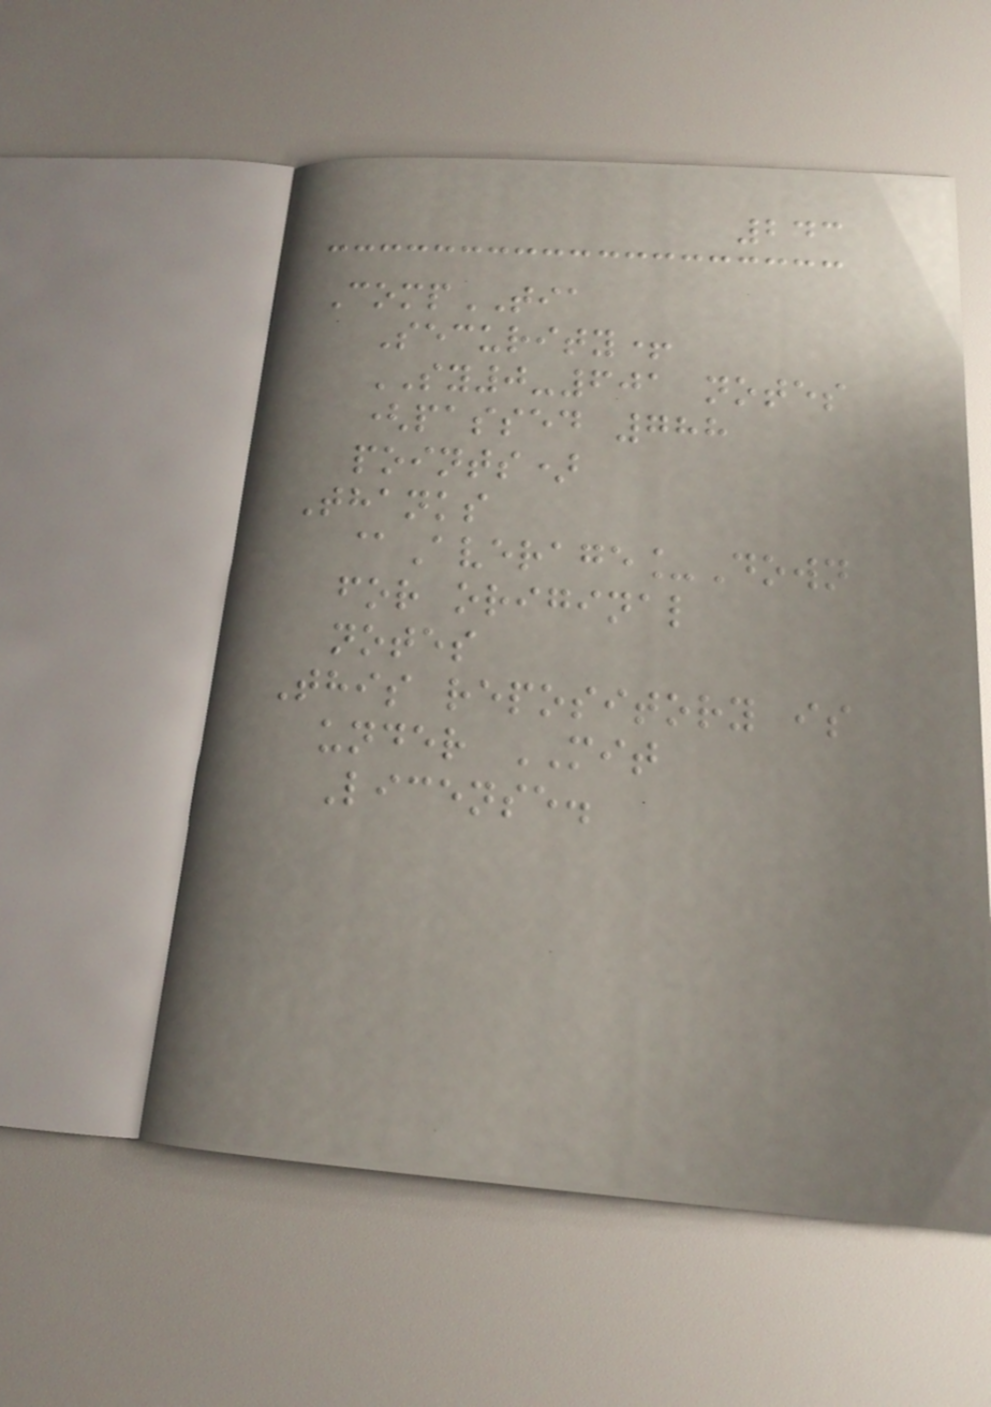243
CompTIA
Security+
SY0-601 notes
(passed 788
points)
Thanks
@Average_Down
for original
notes
This repository is
under MIT
License.
